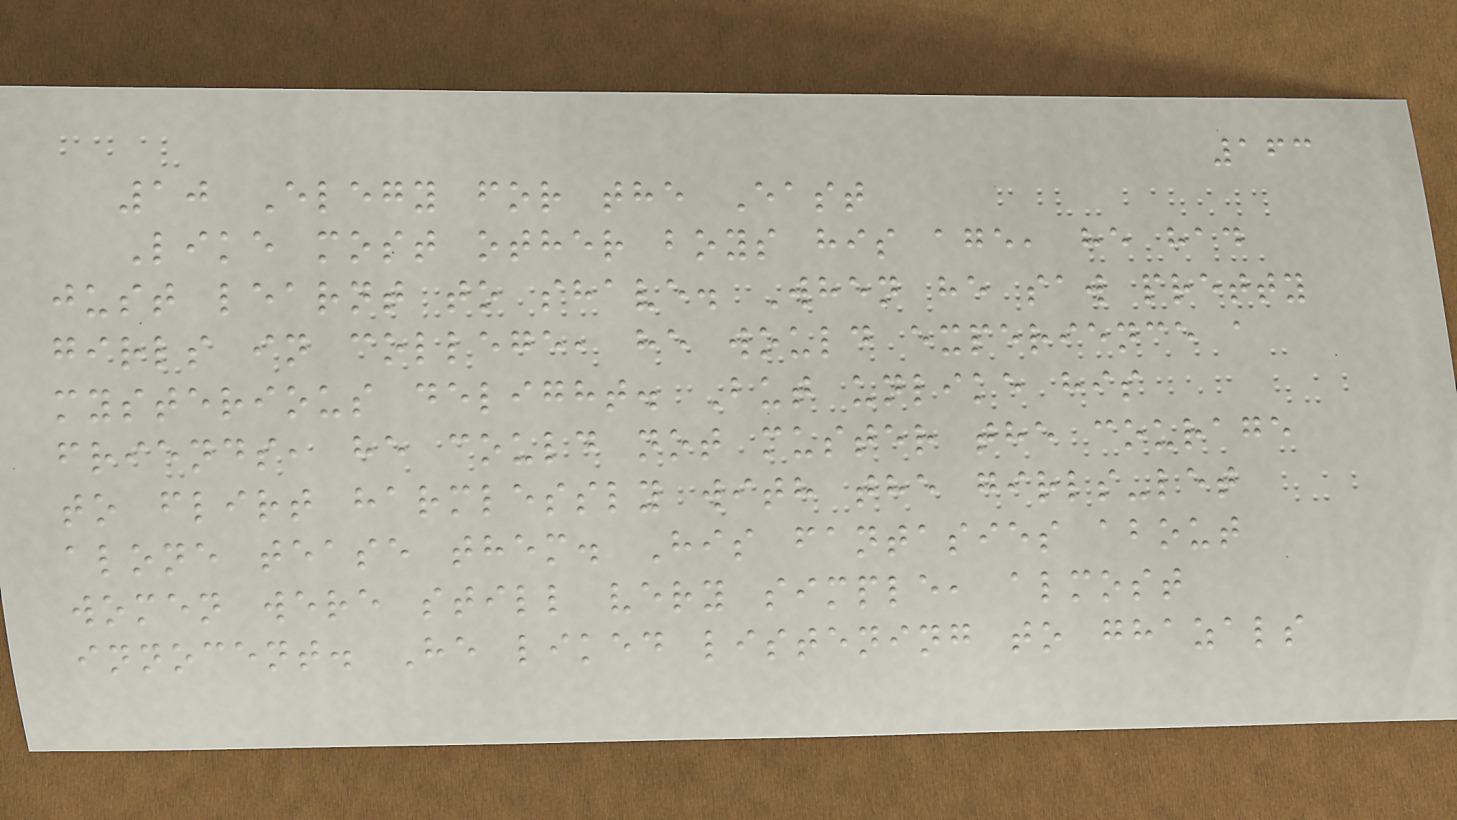163
10 Elegy for the East
Like most other boys his age, he had
just learnt to shave. When he saw pretty
girls in college, he would experience a
mysterious delight. But unlike his
friends, he could not muster the courage
to flirt harmlessly with the girls-let
alone tease them. His fantasies about
women were still very simple, almost
innocent. He liked listening to ghazals
